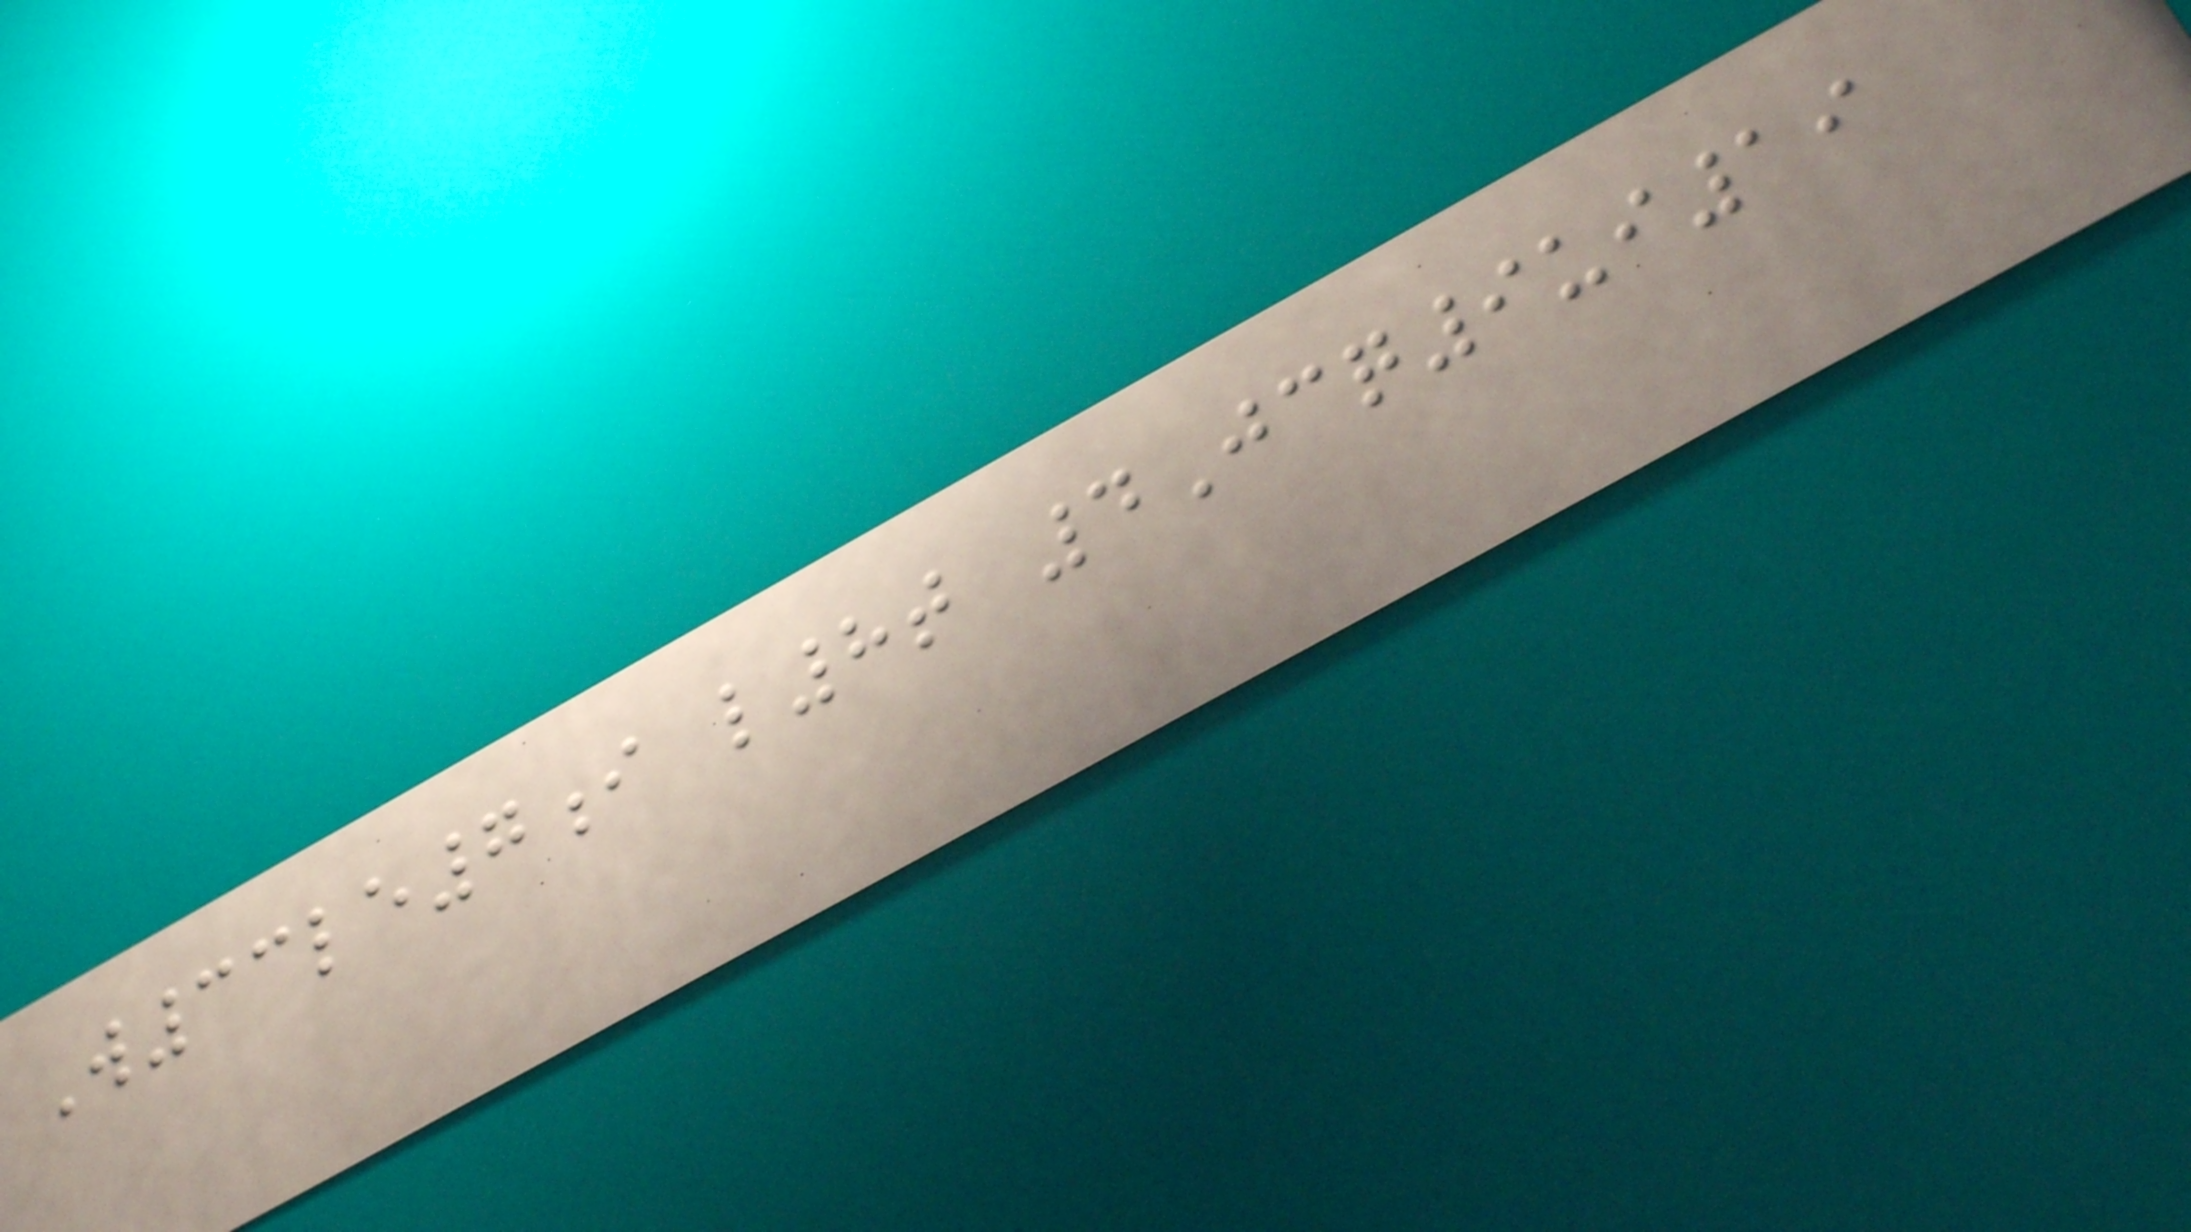W33le7i l8t 4Jcq9ui19
